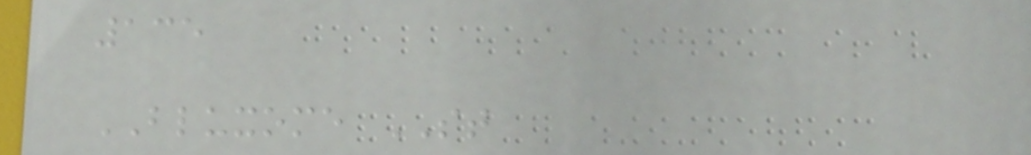135
BLUXOME ST
